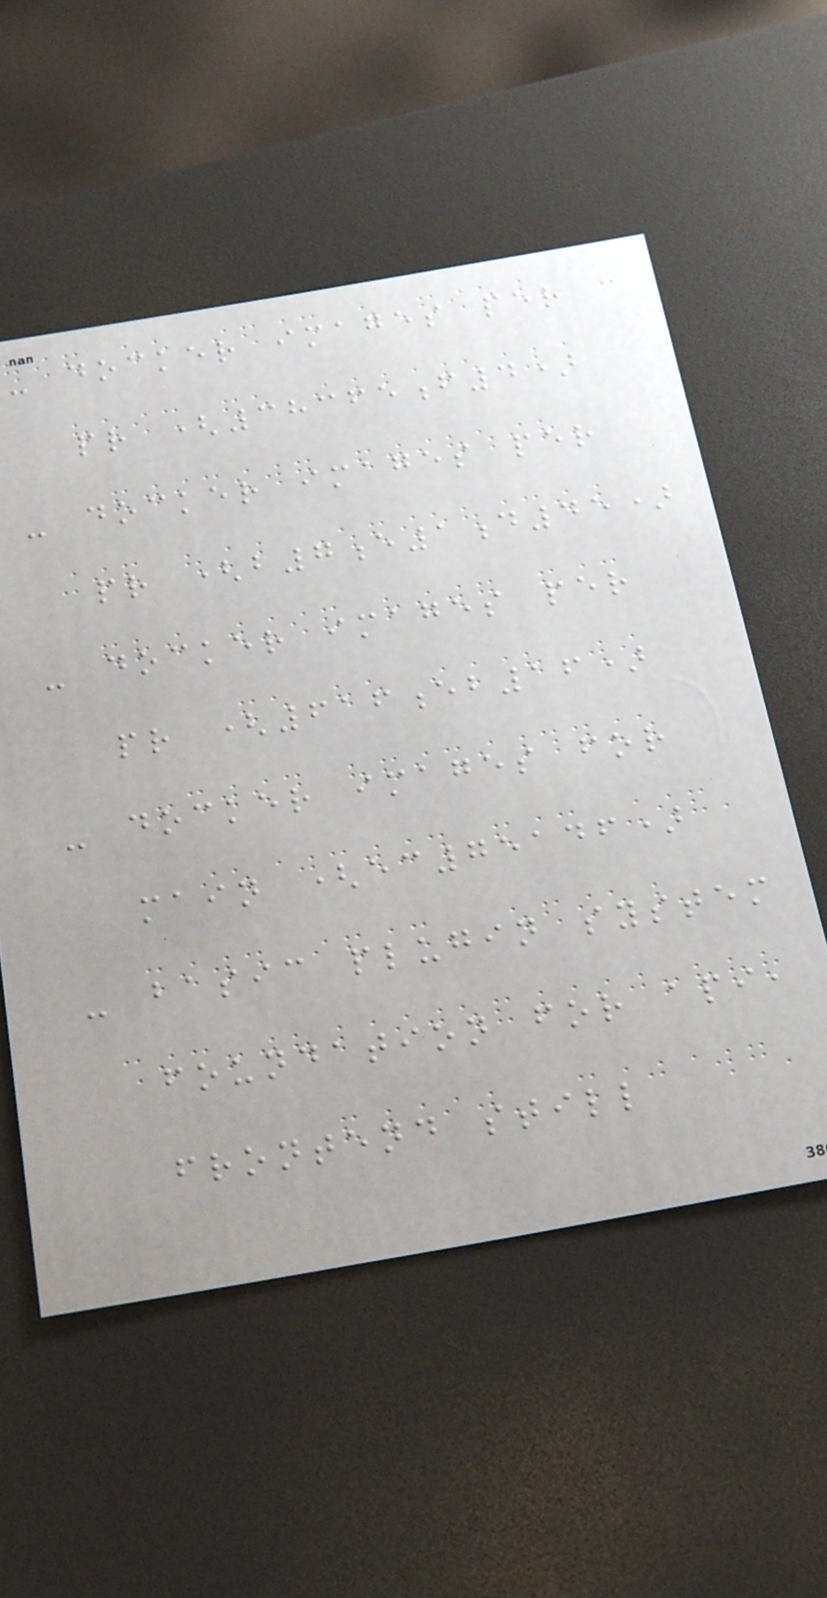- docker images per
pr (38365f4)
- docker images per
pr (b7e1d45)
- docker images per
pr (616eb16)
- docker images for
main (ec75146)
- basic plugin system
foundation for api,
frontend still
